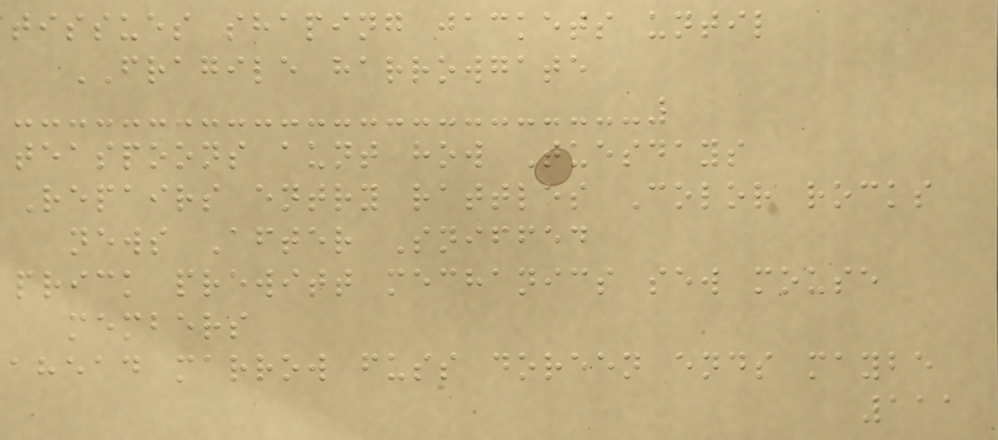tissues shaping jackets until
FRAGILE harrowgate
teaspoons aunt how Tuesdays
Repairs entry rattles Color rocks
news After Sniffed
prick prewitt mechanics sew mouse
members
ahead marrow fuss doreen ends maybe
111
